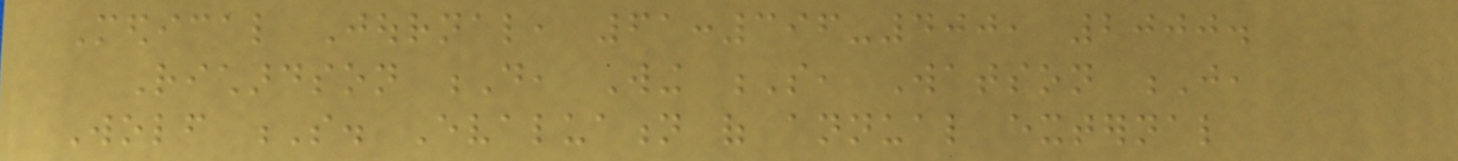Medical Journal, 61:396-400, 2000.
Richardson D, Wing S, Watson J,
Wolf S. Evaluation of annual external
